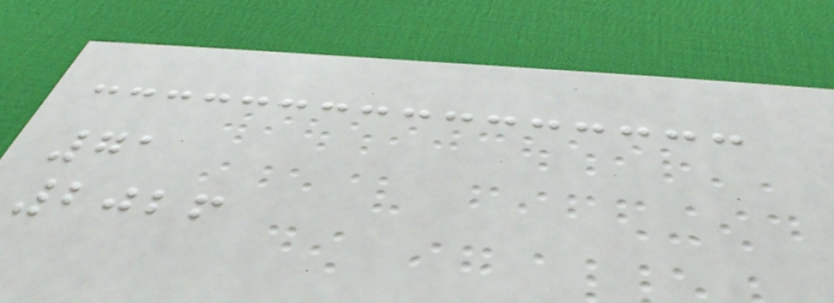71
2026
